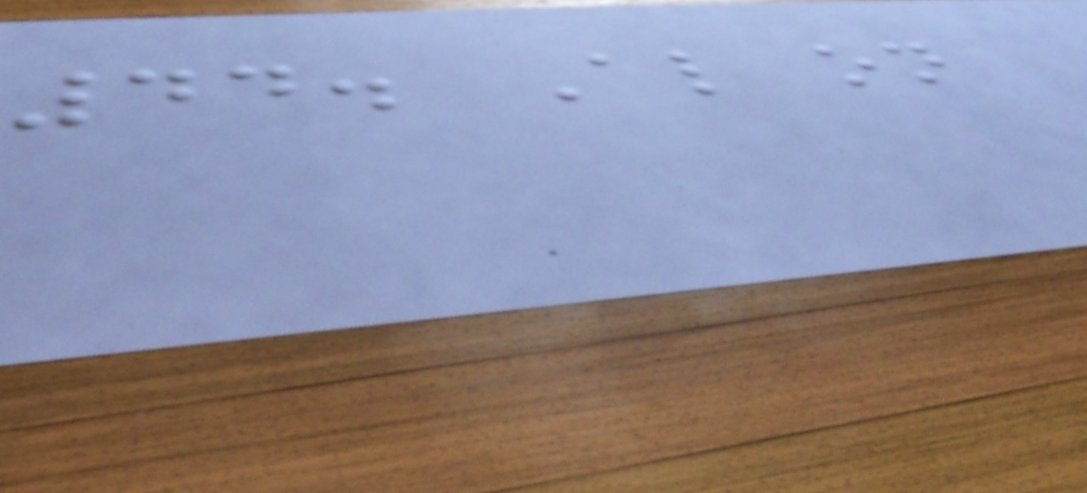44. Also on
